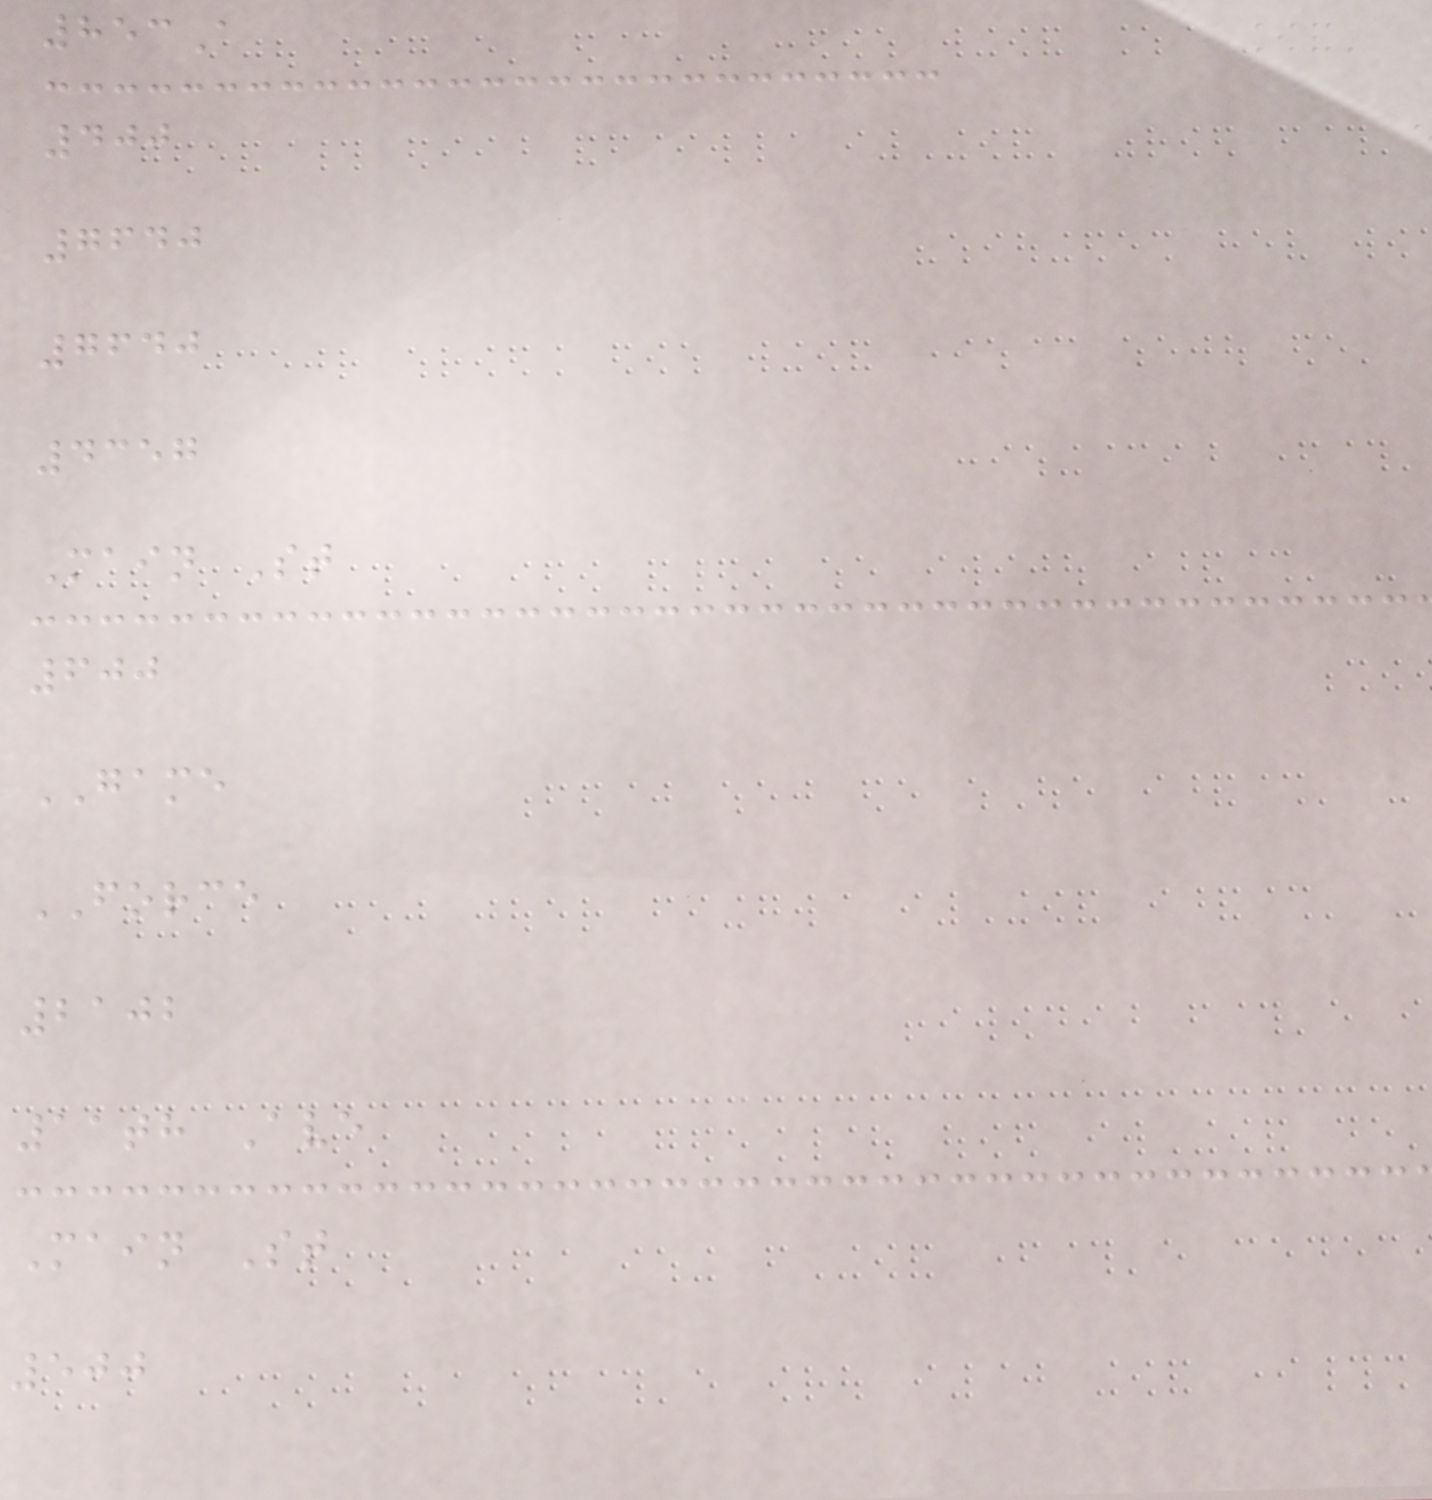853A
400
7640
7640
4357
Main St
600
GAME
FORCE
2102
11th Ave
Main St
500
